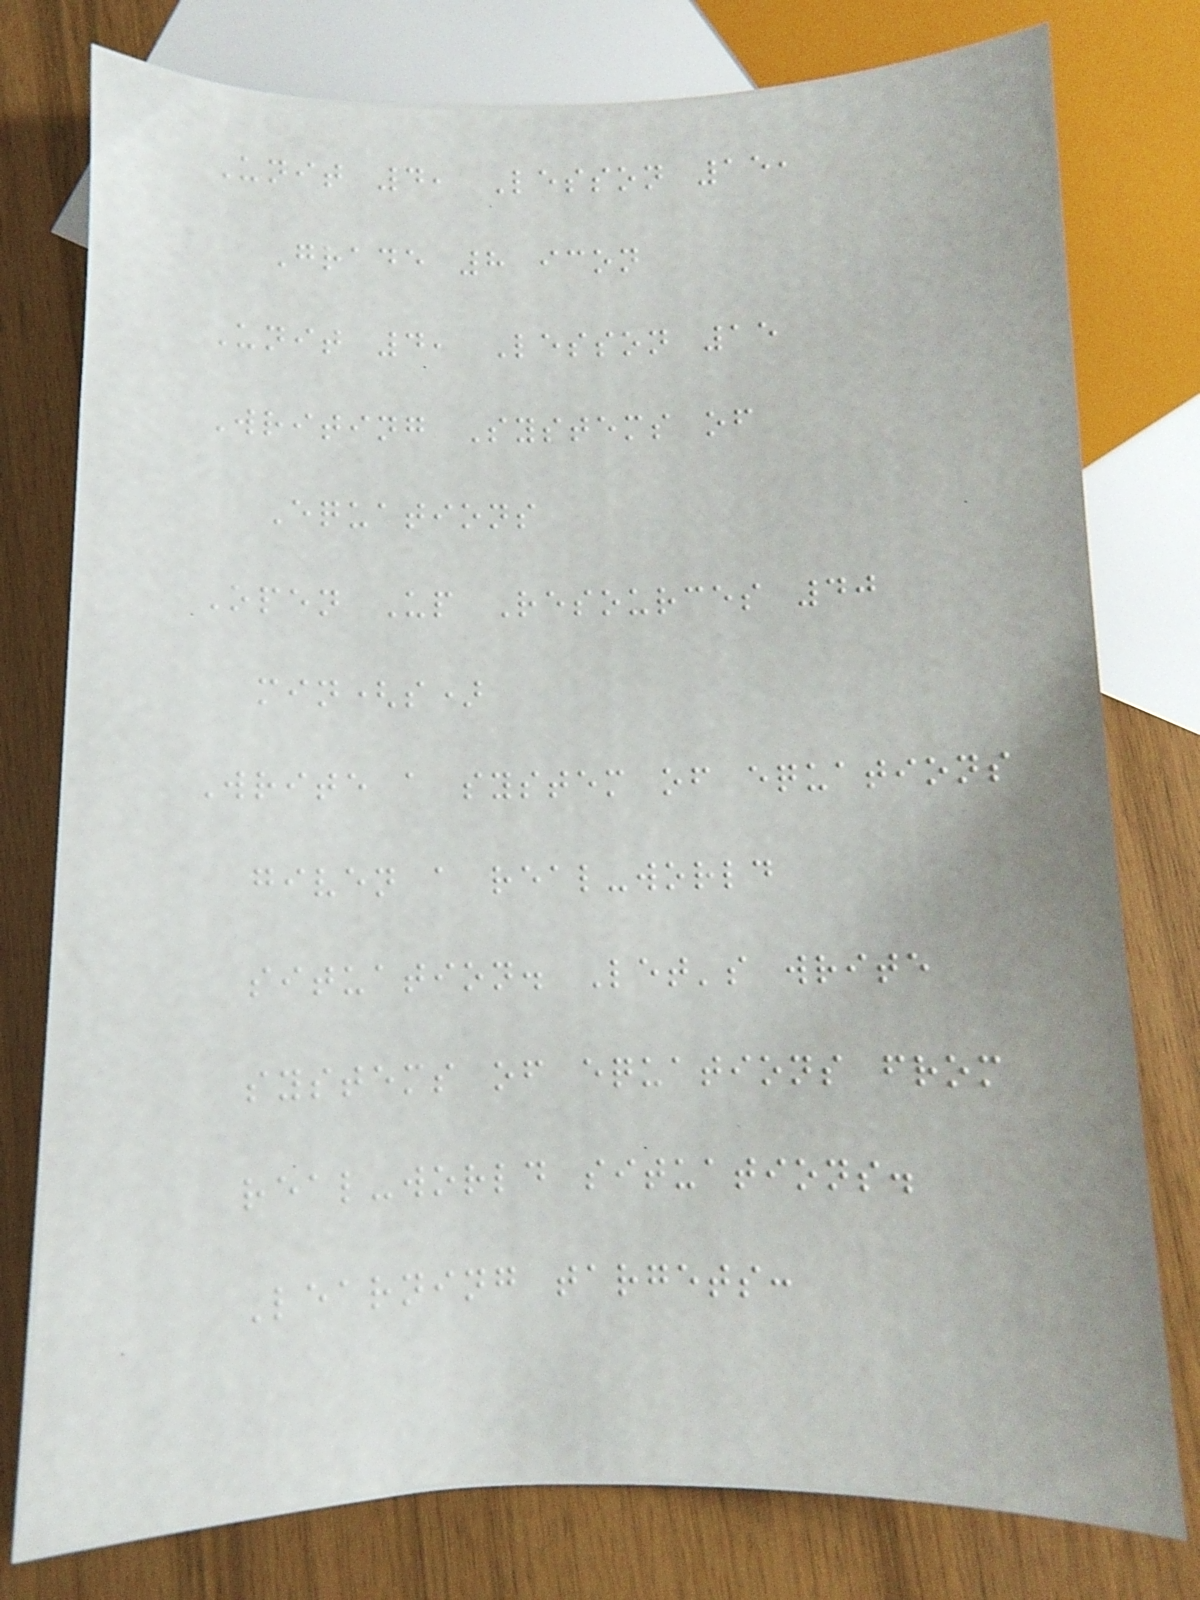Unit 4, Lesson 15,
Grade 8 icon
Unit 4, Lesson 15
Writing Systems of
Equations
Open Up Resources 40
min(s)
Write a system of equations
given a real-world
situation. Let's write
systems of equations from
real-world situations.
Learning targets:
